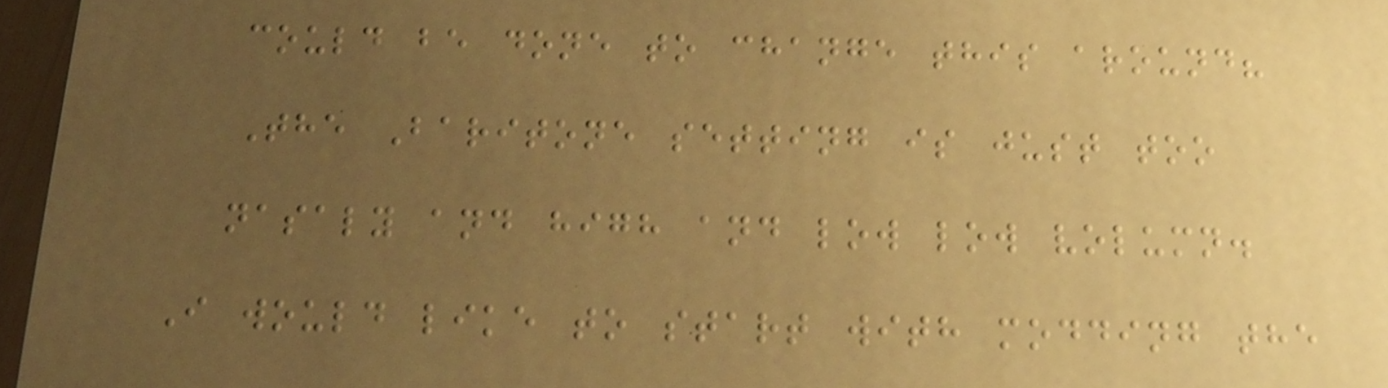could be done to change this around?
The Baritone setting is just too
nasaly and high and low low volumn.
I would like to start with modding the
